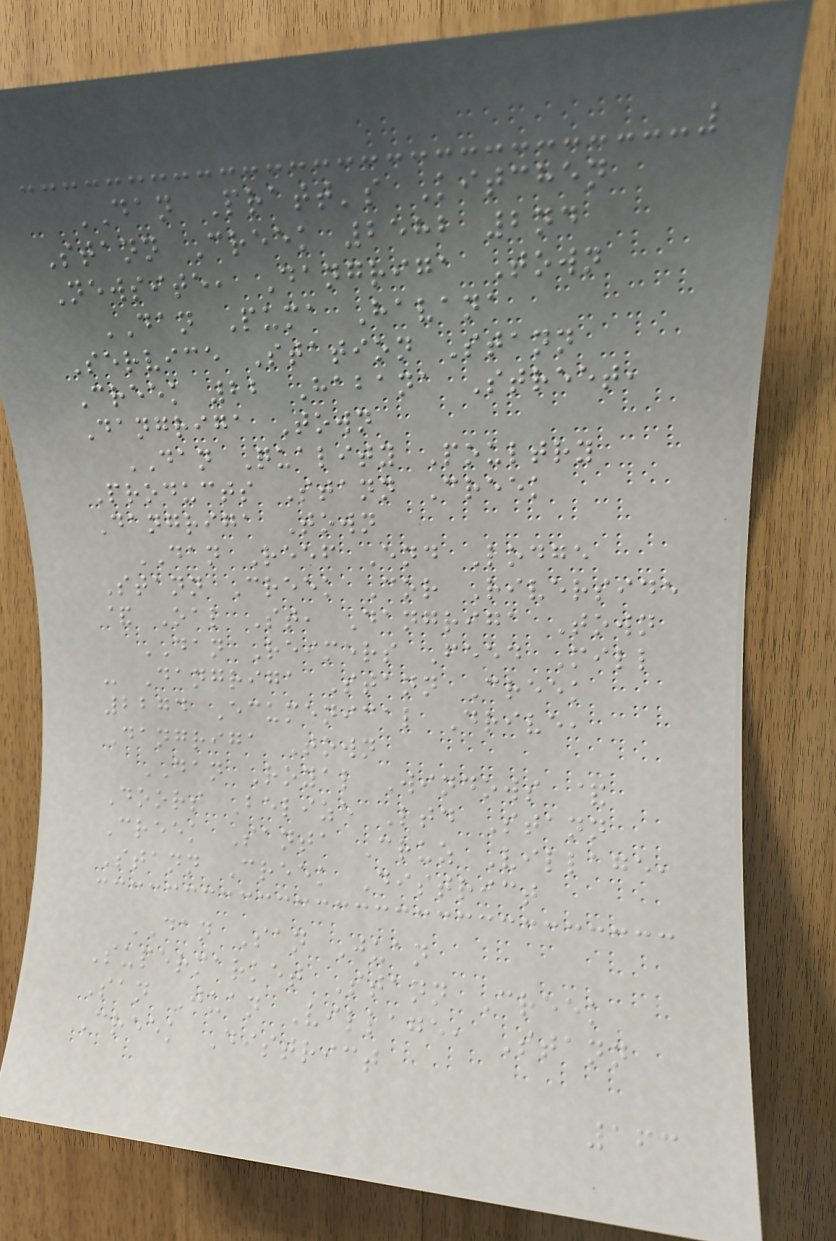DAN Pratt's Kitchen
Stann Creek 2582 2nd
Newsite, Dangriga Town
DAN Puma Havana
Service Station Stann
Creek 22 Habana Street,
Dangriga Town
DAN Quality Poultry
Products Stann Creek
Dangriga Town
DAN Reef End Lodge
Stann Creek Cor Riverside
& Oal St, Dangriga Town
DAN Reimers Feed Mill
- Dangriga Stann Creek
2274 Ecumenical Drive,
Dangriga Town
DAN Royal Windows &
Doors Belize Ltd Stann
Creek Santa Cruz Village,
Stann Creek District
DAN San Juan
Supermarket Stann Creek
San Juan Village, Stann
Creek District
163
